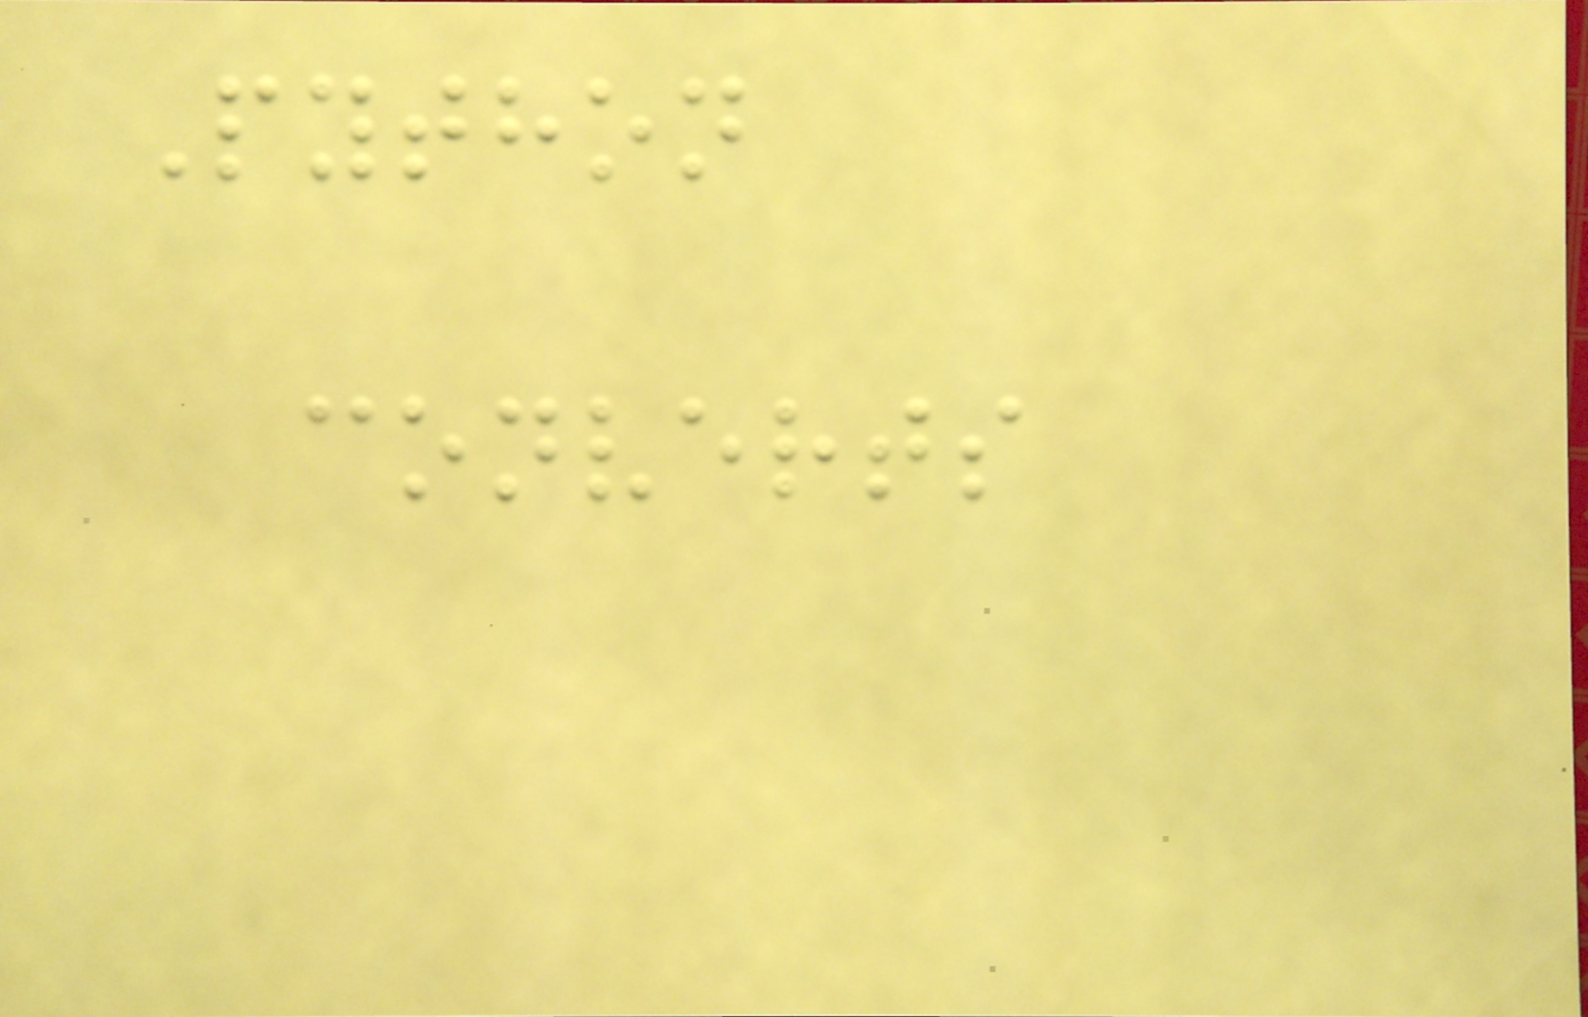Python
converts
